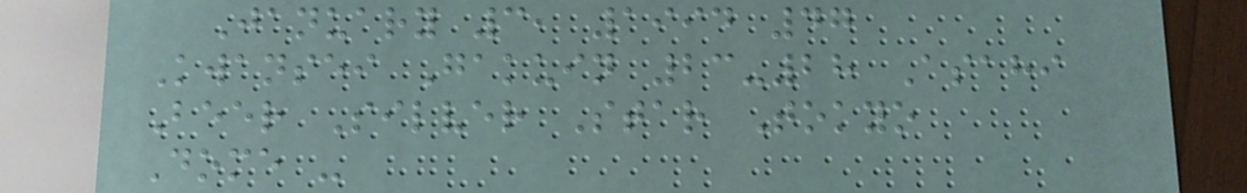January 3, 1994 47
Kwansei Gakuin 23-28 Asahi
Beer Silver Star Tokyo
Dome -
